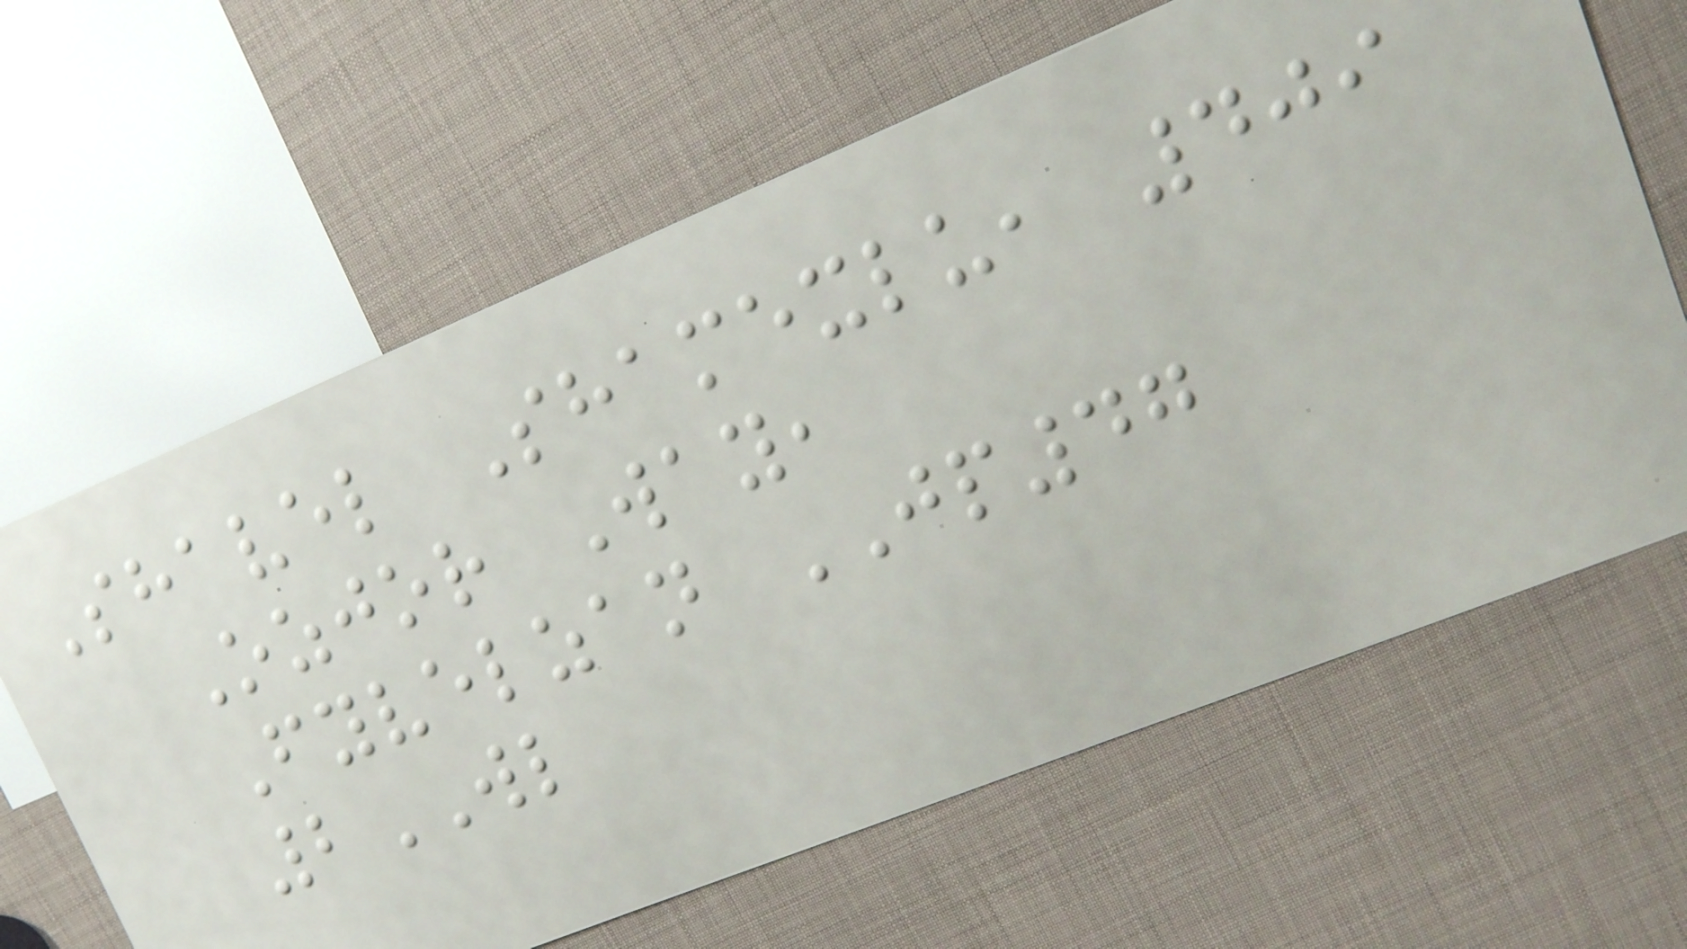Shavel Shamexlu, 409
Ozjor Way,
Fyvelzan JP47
2WL
